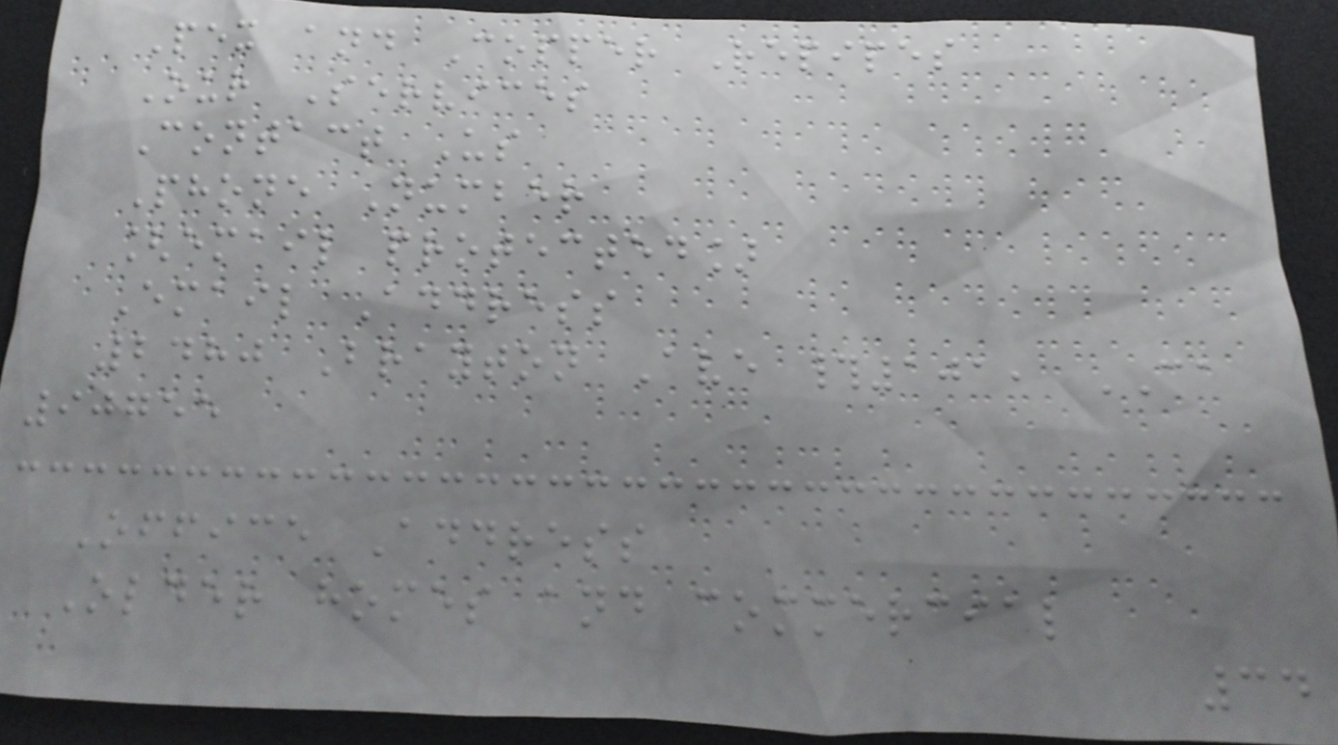Pex and Copper Repipes
Our Services
Contact Us
Phone Number
[email protected]
Email Address
2480 Brayton Ave #101, CA
90755
Office Address
Older homes and commercial
34
